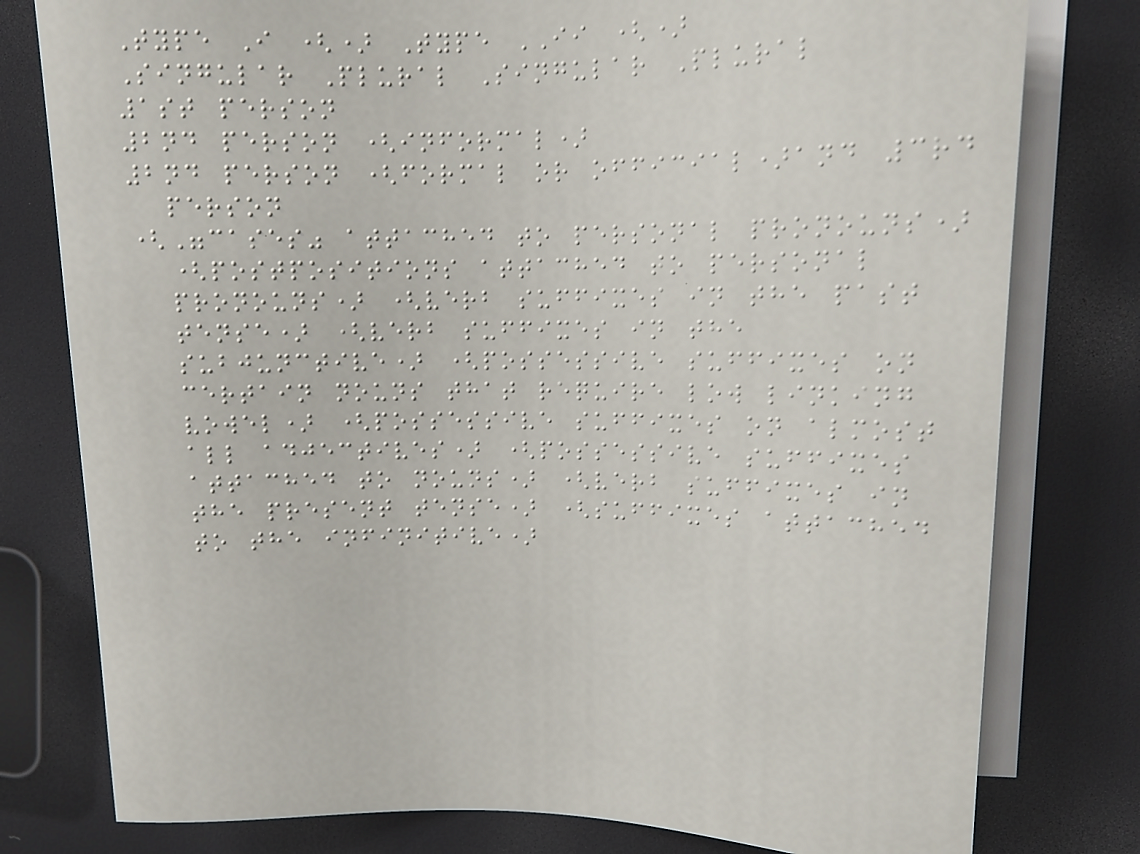Type I () Type II ()
Singular Plural Singular Plural
1st person
2nd person (informal)
2nd person (formal or official)and 3rd
person
("cases" attached to personal pronouns)
(postpositions attached to personal
pronouns) (verb suffixes in the past
tense) (verb suffixes in the
subjunctive) (possessive suffixes on
certain nouns that require low linking
vowel) (possessive suffixes on almost
all adjectives) (possessive suffixes
attached to nouns) (verb suffixes in
the present tense) (suffixes attached
to the infinitive)
